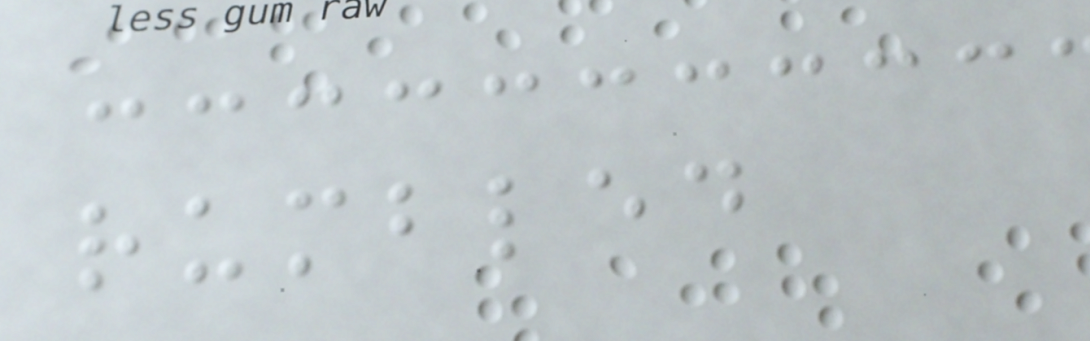rumbled
